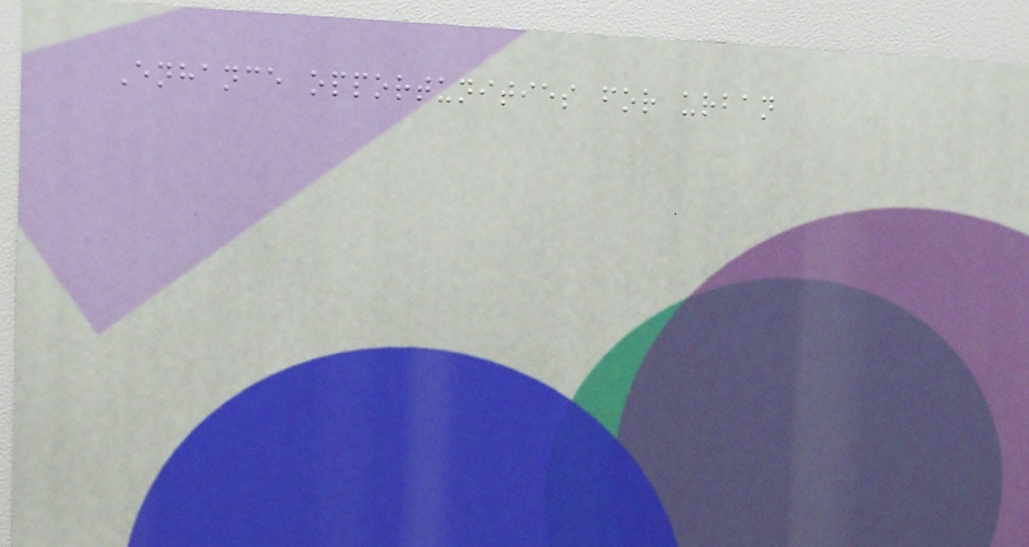Enhance opportunities for urban
